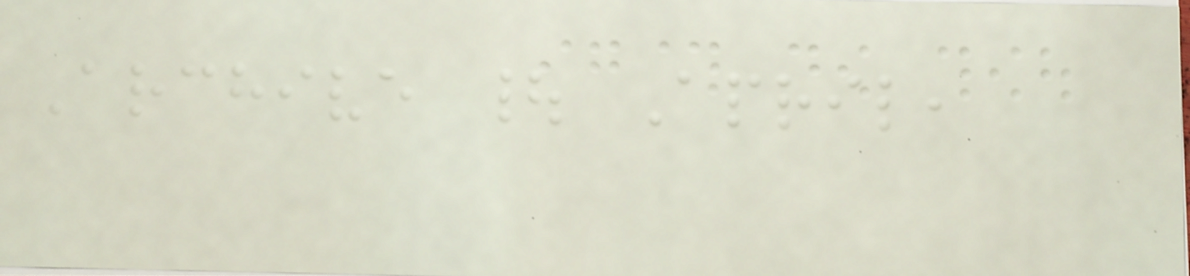Archive | April,
